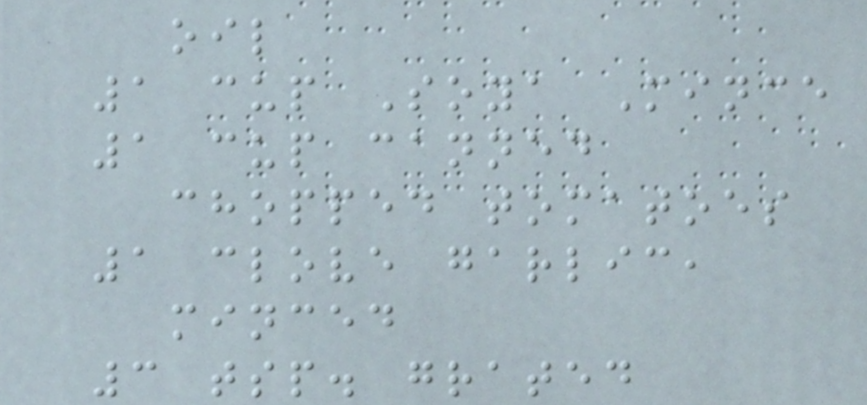oil
1 cup Soya Mince
1 cup canned
chopped tomatoes
1 clove garlic,
minced
3 tsp. grated
